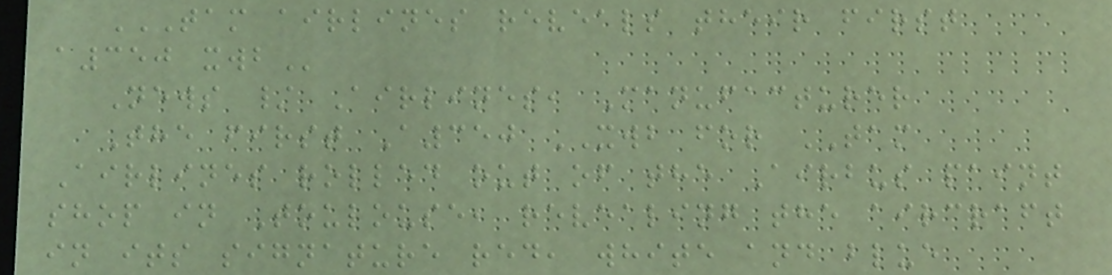TAM AIRLINES REVEALS THEIR FIRST
A350 XWB
News / Airlines, Manufacturer
The first A350 XWB for TAM
Airlines rolled out of the Airbus paint
shop in Toulouse, revealing the aircraft
in its signature red, white and blue
